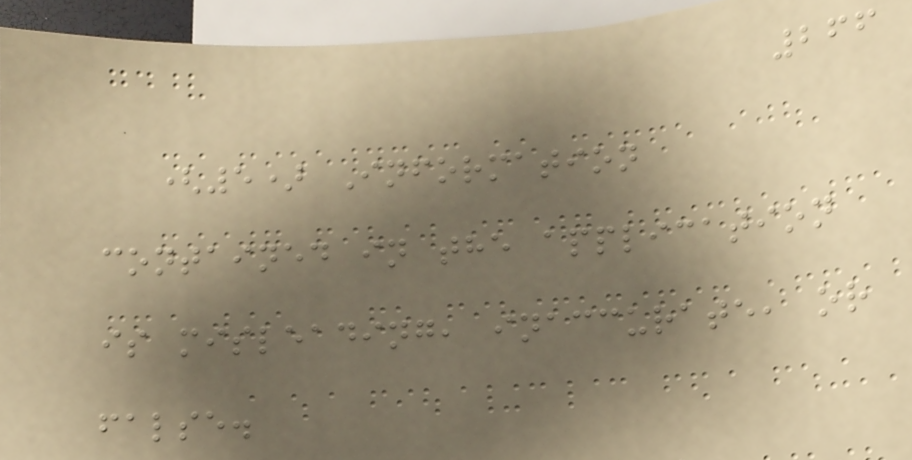266
(5) Information
contained in the application
is misleading, inaccurate, or
false.
